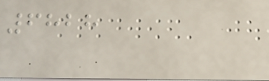6828
